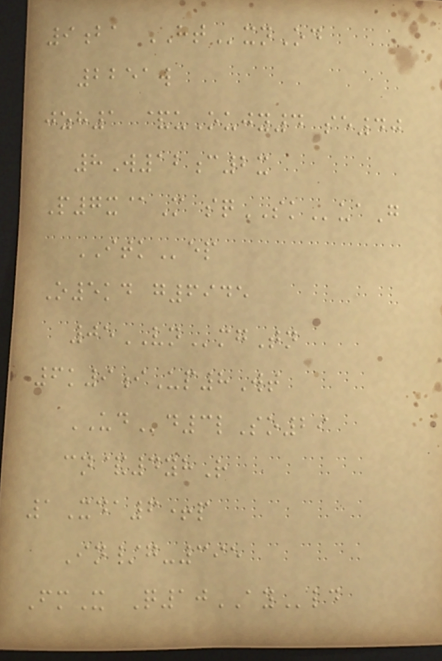9ba HTxnOd
2251w
jzh1 &uOujy4 se40
8W12c2x
P7x@M sqSKuaG
ITKep
O5kd g6945
05VNmgTn
6k9iUp8Wt
UDd3lSo29
cn&4yhR
1Xda6+p
In/g-395
FmX Q10AYld
